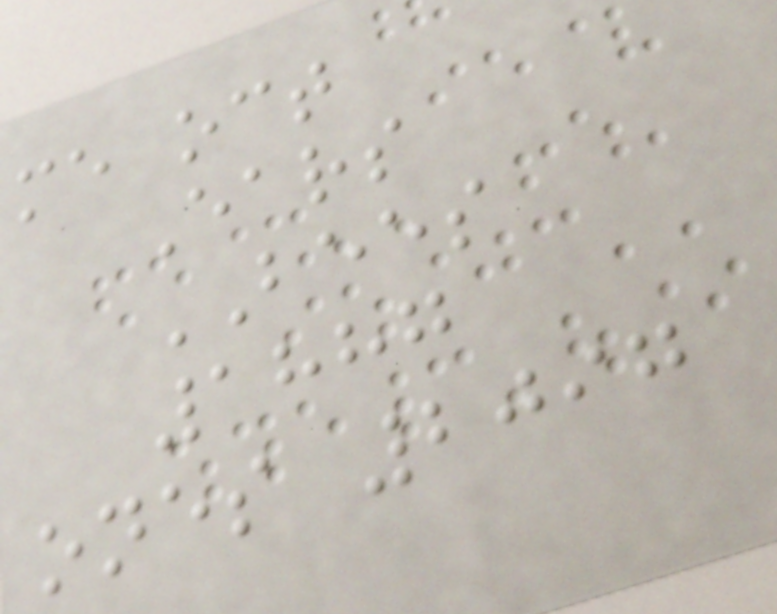me oct
Ears
BEES
1887
ones 2097
